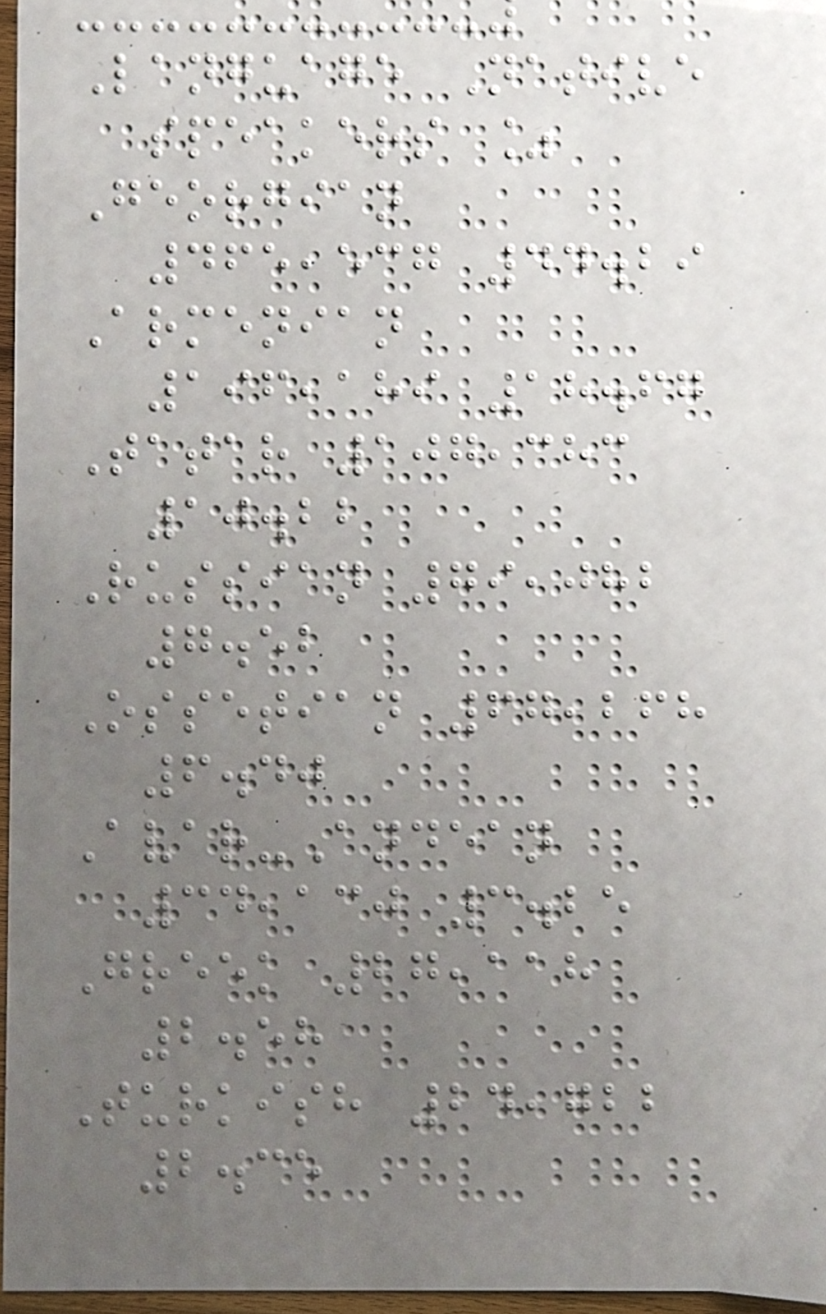Language Native
speakers %
Georgian
465,537 44.29
Armenian
196,189 18.67
Tatar 107,383
10.22
Russian 79,082
7.52
Ossetian 67,268
6.40
Avar-Andean
34,130 3.25
Greek 27,118
2.58
Turkish 24,722
2.35
